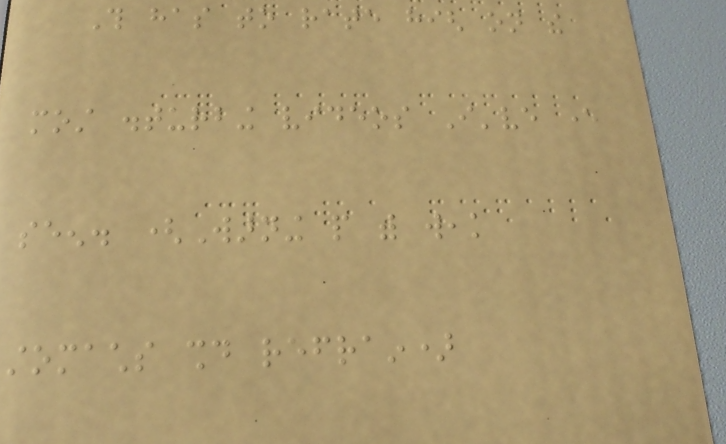This has to rate high on the
most disturbing videos I've ever
seen. (Warning people with weak
stomachs should refrain)
